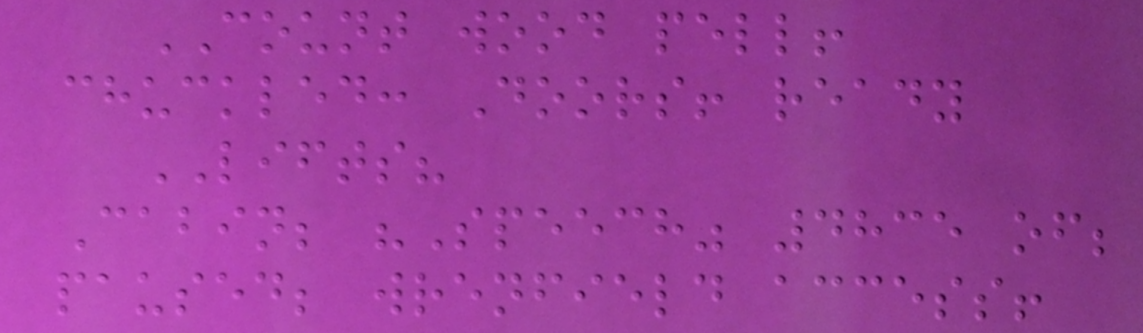COUNT wood pell!
chuckled: Doors! ready
LIFTS?
Cabin; "Speech" 4835 of;
paused; wrenfield access!
